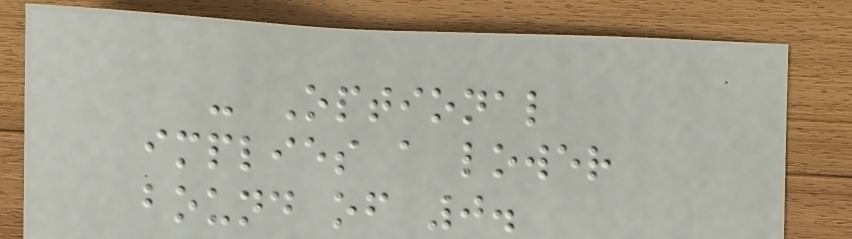- Optional
implies a lower
bound of 0.
